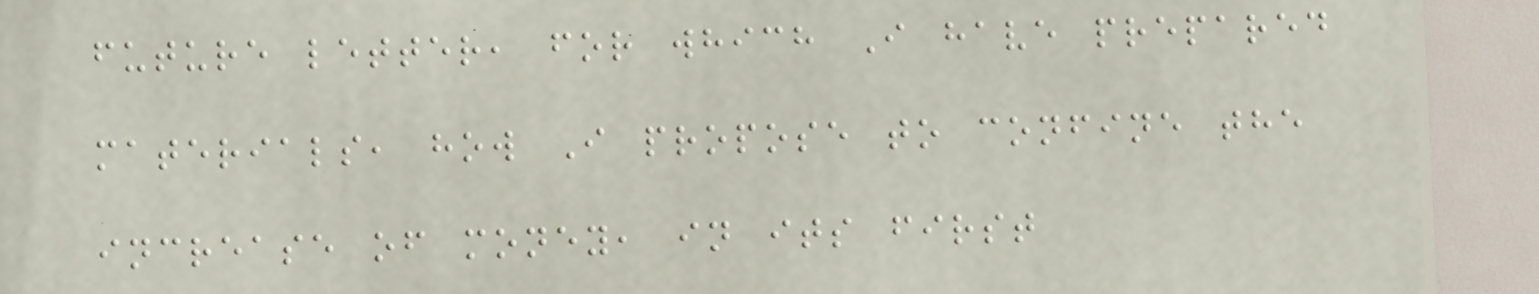future letter, for which I have prepared
materials, how I propose to confine the
increase of money, in its first
